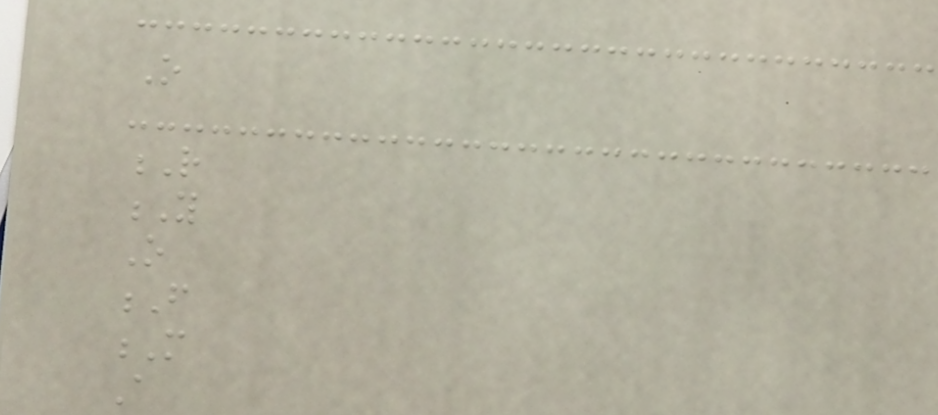O
R
Y
O
F
M
A
